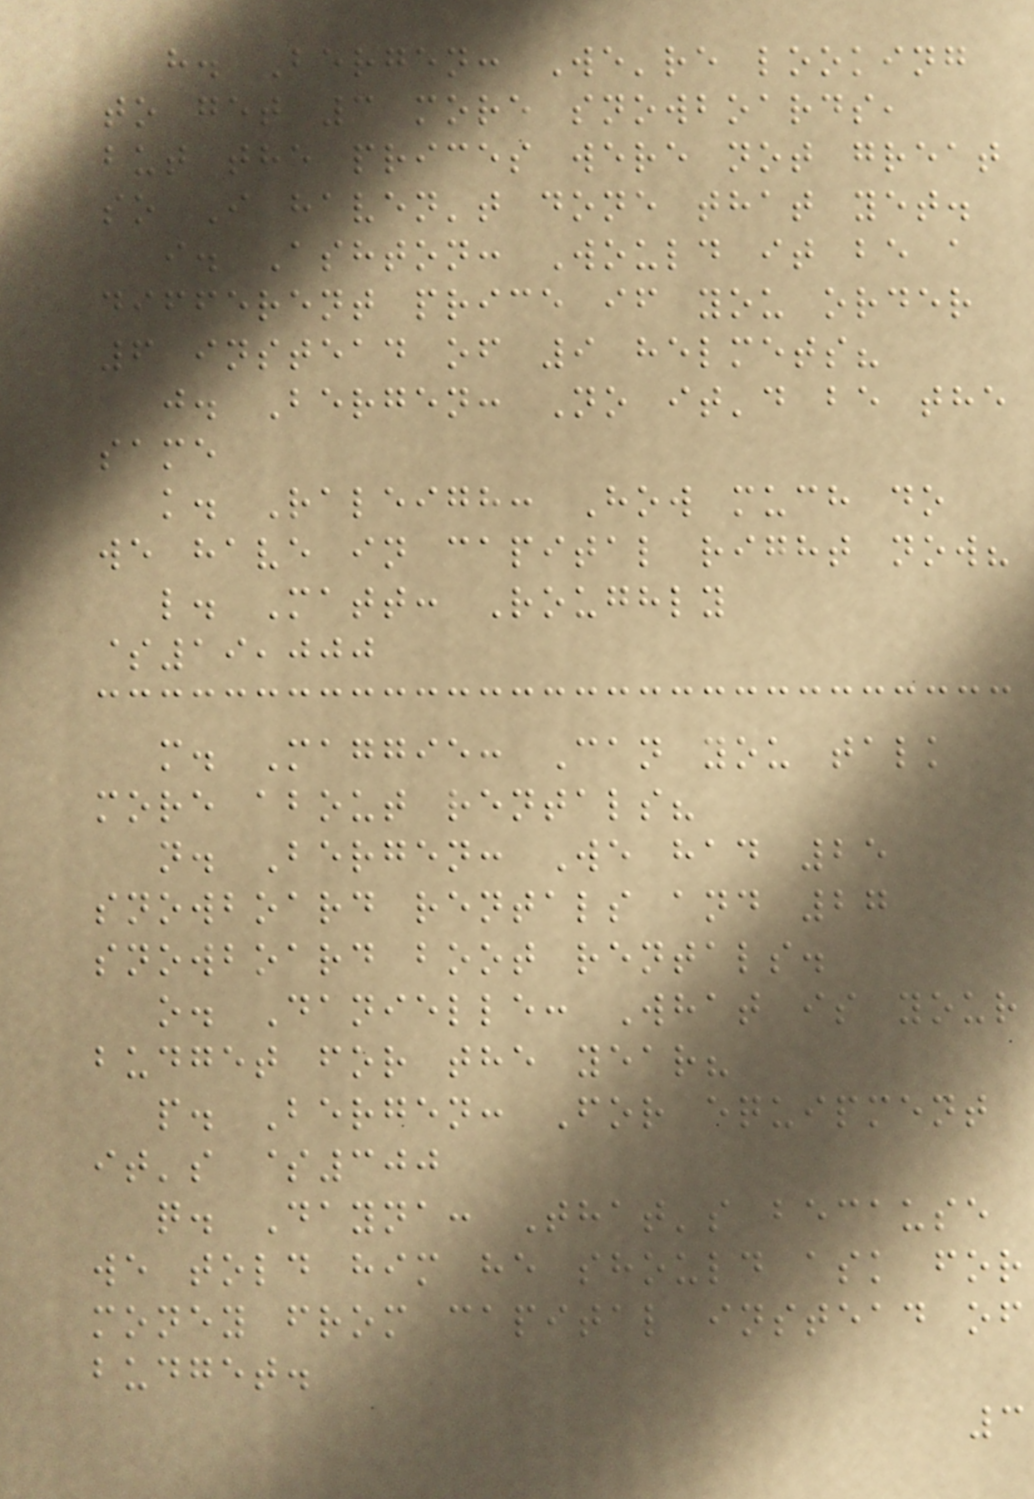h. Bergen: We're looking
to get 3 more snowboards,
but the prices were not great
so I haven't done that yet.
i. Ashton: Would it be a
different price if you order
6 instead of 9 helmets?
j. Bergen: No it'd be the
same
k. Raleigh: How much do
we have in capital right now?
l. Matt: Roughly
$19,000
m. Maggie: Can you talk
more about rentals?
n. Bergen: We had 25
snowboard rentals and 27
snowboard boot rentals.
o. Danielle: What is your
budget for the year?
p. Bergen: For equipment
it's $300
q. Dayna: That's because
we told him he should ask for
money from capital instead of
budget.
3
